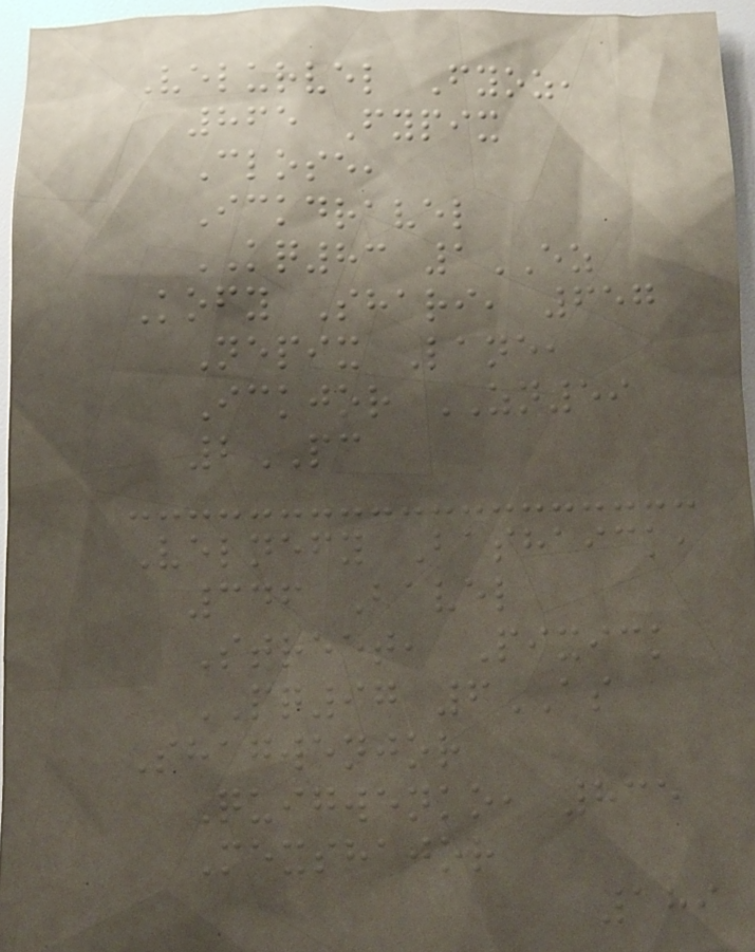Velurvel Fyoz,
865 Fypix
Close,
Ickdravel
KQ83 1EZ
Kofy Shari, 657
Nepix Lane,
Ickjor ZN59
2PC
Velnefy Bashaick,
346 Bavel
Street, Pixick
PQ97 6AS
Shagwenjor
Quigwenko, 835
Mexshajor
189
